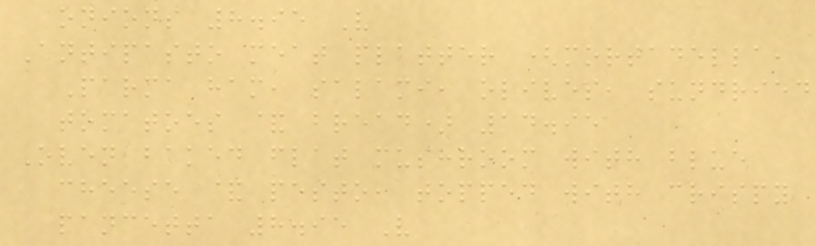onions 8.95 V
Antipasto meat platter (mortadella,
Parma ham, salami, olives, sundried
tomatoes & bread) 14.95
Oven baked flat mushroom with blue
cheese & pesto, topped with crispy
pancetta 8.95 V
